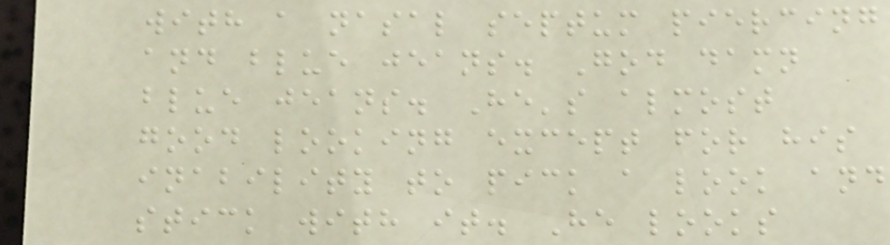with a nasal septum piercing
and blue jeans. God damn
blue jeans. He's almost
good looking except for his
inability to pick a look and
stick with it. He looks
